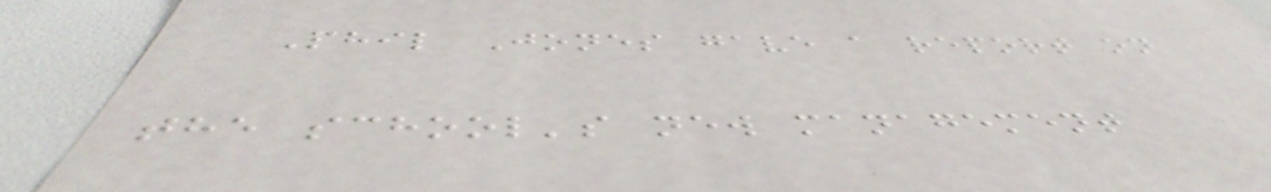Phil Jones gave a report on
the school's new management
